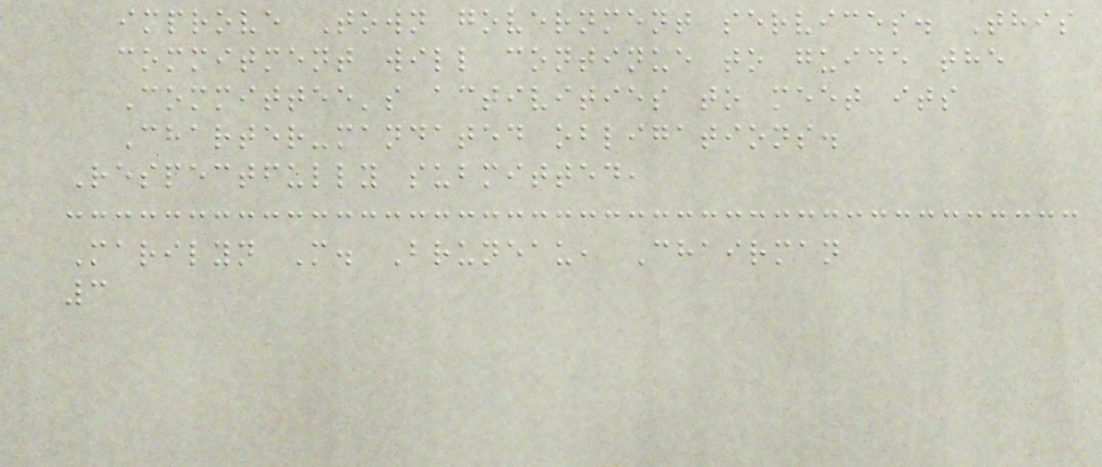improve Town government services. This
commitment will continue to guide the
Committee's activities to meet its
Charter-mandated obligations.
Respectfully submitted,
Marilyn M. Bruneau, Chairman
3
